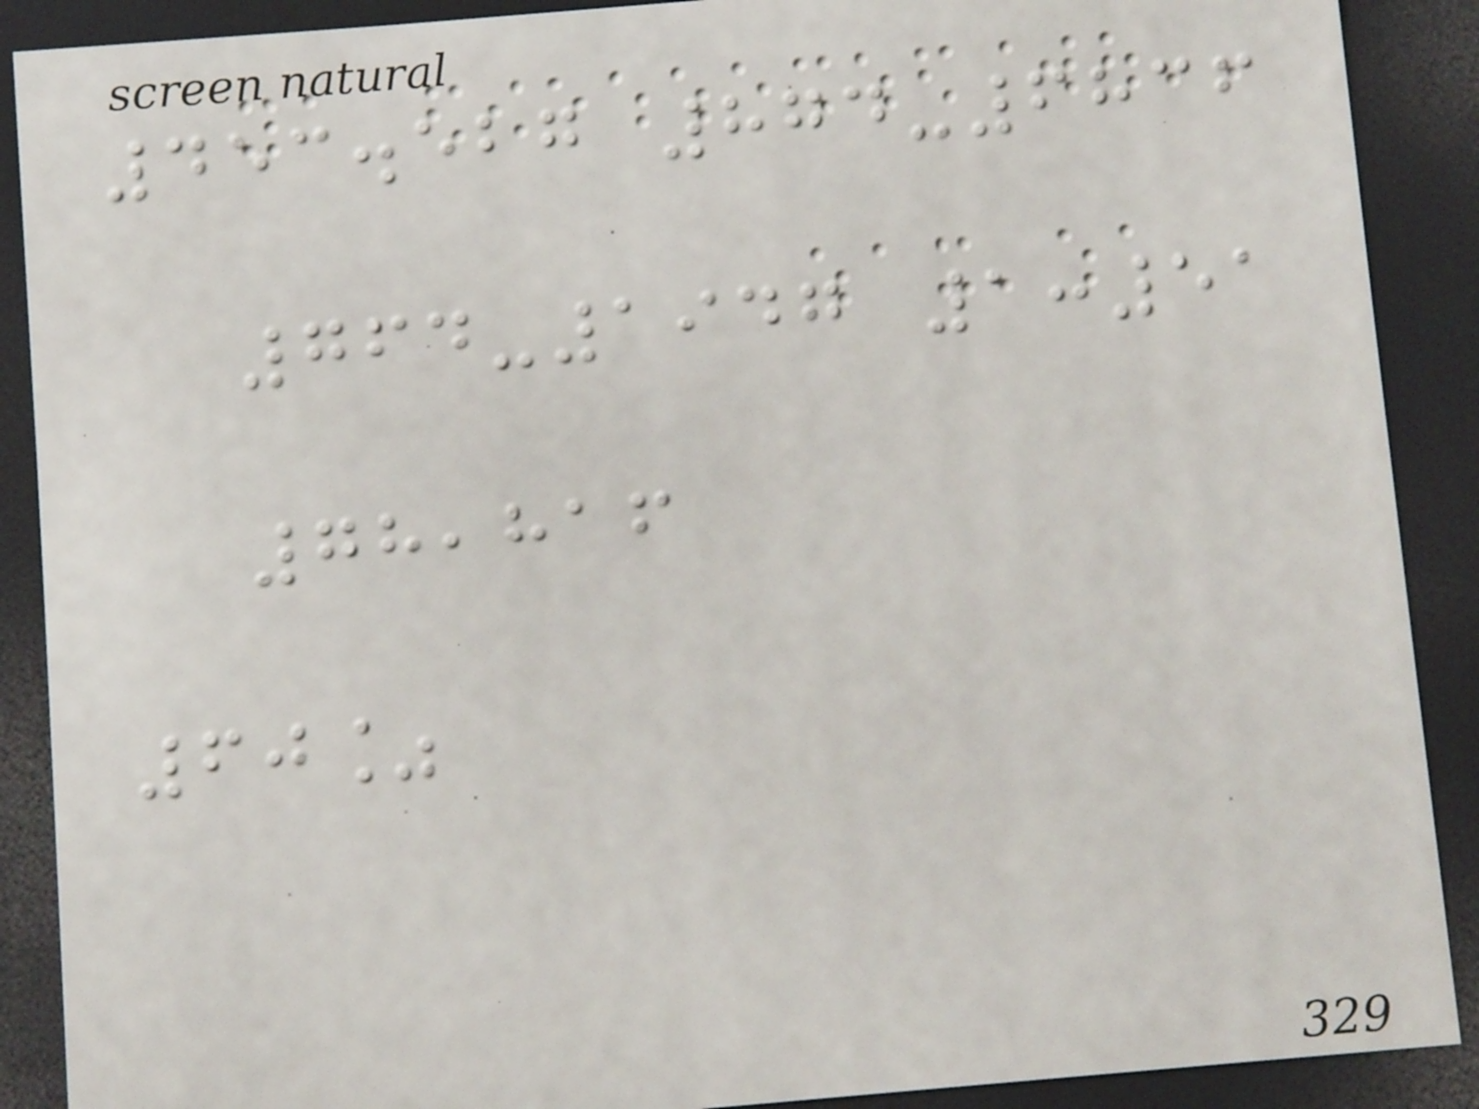453.527 874-6836
764-1947 1:51
78,816
60%
